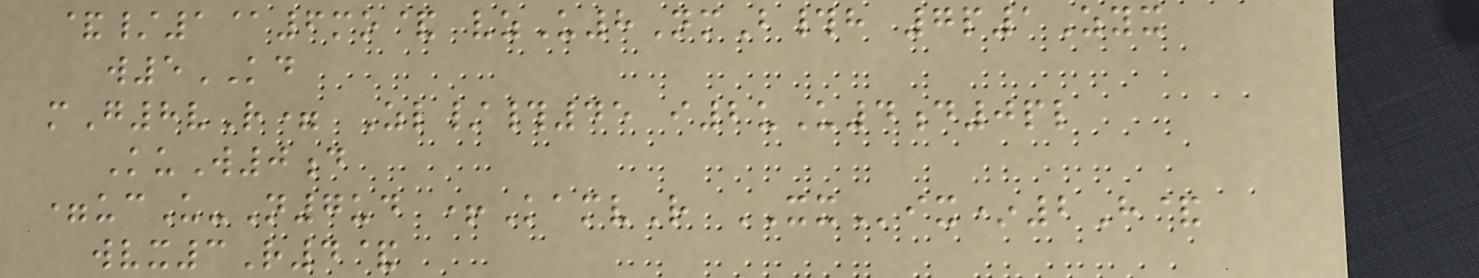&/1@6mo& vzU8NmB#h 7p1Zyx
w5KD
mG8vR= Zl/#45 i2uU4d0pl
KuW0d
=ucU-N7ud +KamvR XXix*2H&
wvx3R4&
